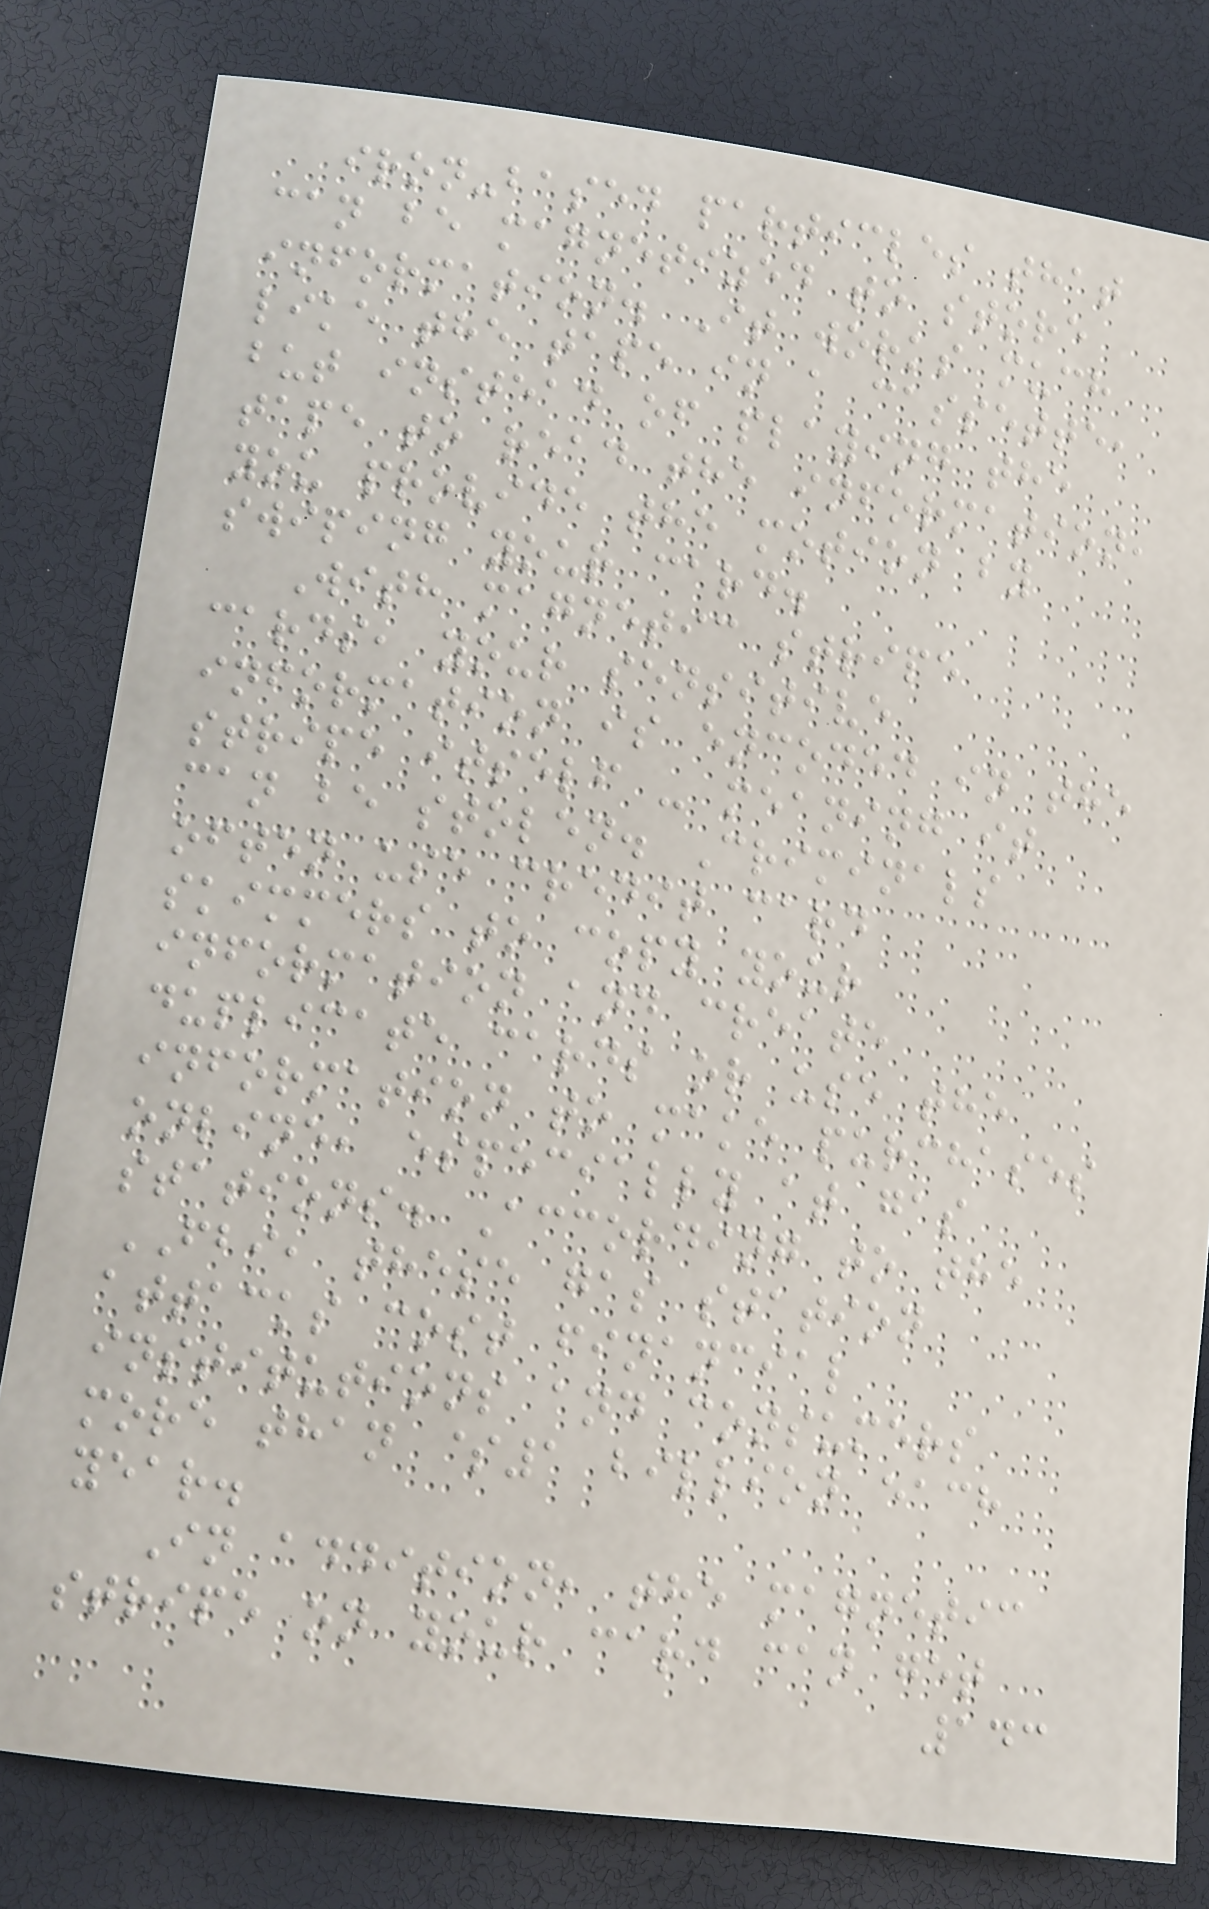iron-based particles that
can be magnetized to store
information. It works much
like the tape in a cassette,
but instead of playing the
tape to read the information,
you provide the motion by
swiping your card.
With magnetic stripe
cards, your sensitive
information is encoded in the
stripe itself - meaning it
can be stolen. Criminals
often use credit card
skimmers to copy your
information and create
duplicate cards or use the
information to make purchases
online, especially at gas
stations. According to the
FBI, these gas station
attacks cost financial
institutions and consumers
more than $1 billion each
year.
In addition, the magnetic
stripe on your card can get
143
